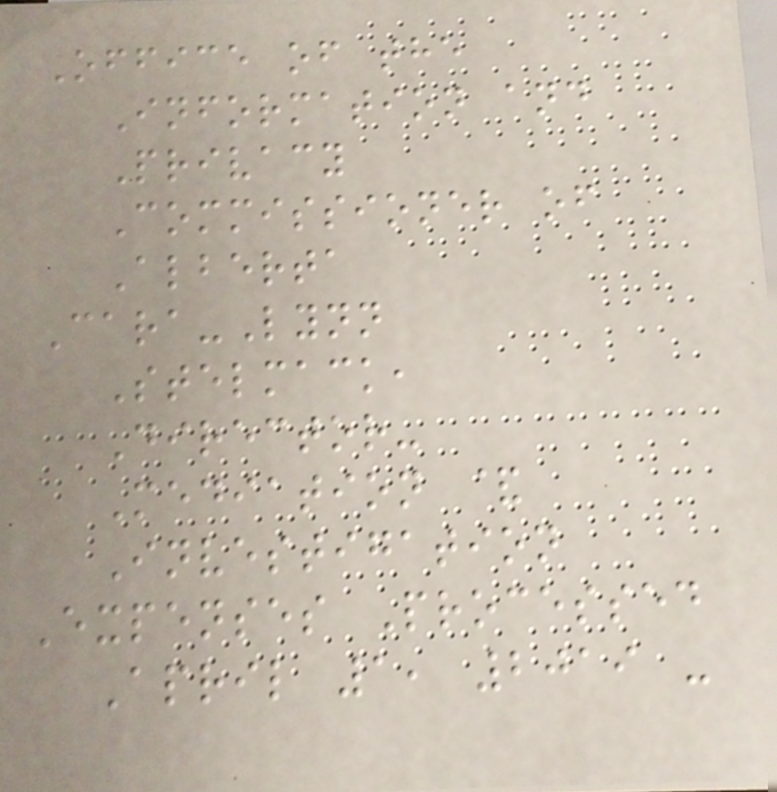Office of the
Information and
Privacy
Commissioner of
Alberta
Cara-Lynn
Stelmack,
Director-
Mediation &
Investigation
Expenses Processed
April 1, 2019 -
